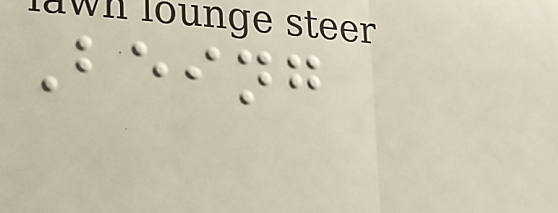Being
